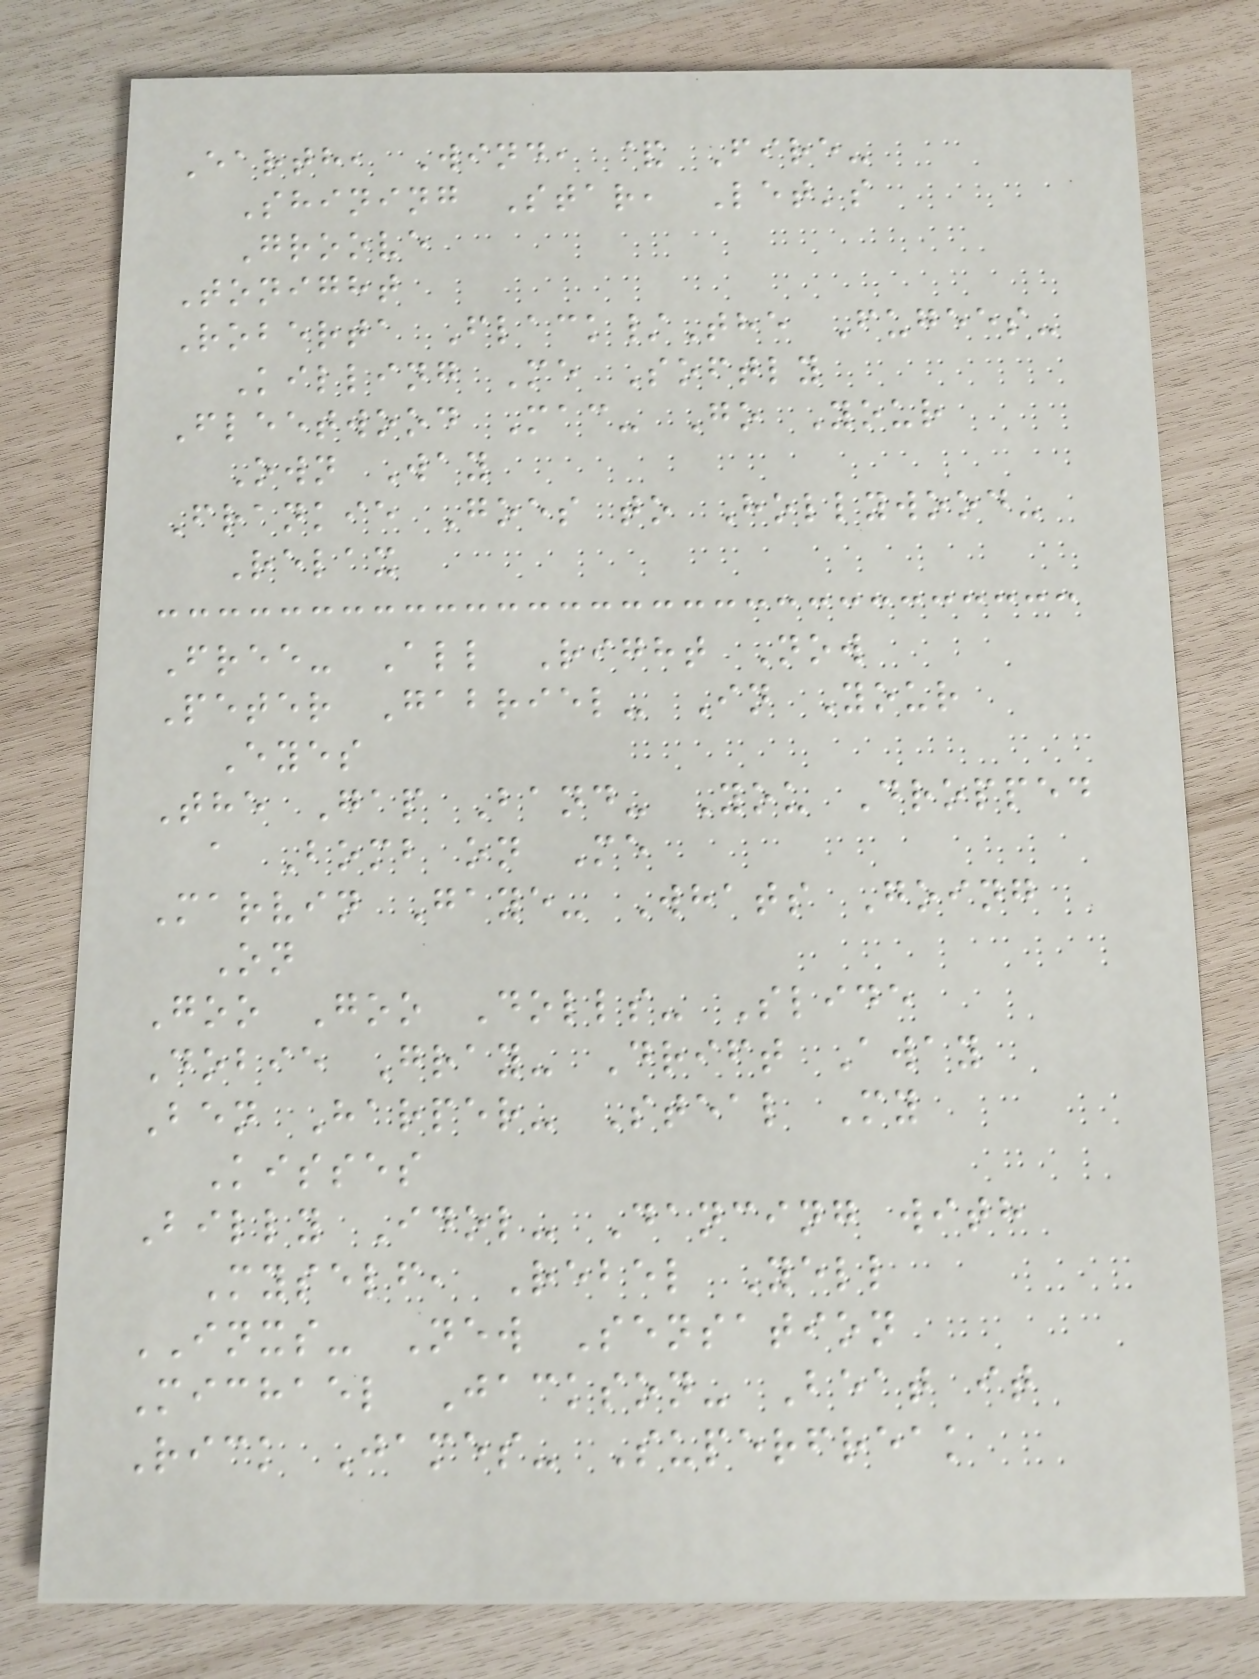Earth, Wind, & Fire-
Shining Star, Let's
Groove
Tonight
Roberta Flack/The Fugees-
Killing Me Softly
Fleetwood Mac- Go Your
Own Way
Frankie Goes to Hollywood-
Relax
Free- All Right Now
Peter Gabriel- In Your
Eyes
The Gap Band- You Dropped
a Bomb on Me
Marvin Gaye- Whats Going
On
Goo Goo Dolls- Slide
Dobie Gray- Drift Away
Ben Harper- Steal My
Kisses
Billy Idol- Dancing with
Myself, Rebel Yell
INXS- New Sensation
Michael Jackson- Beat it
Rick James- Superfreak
